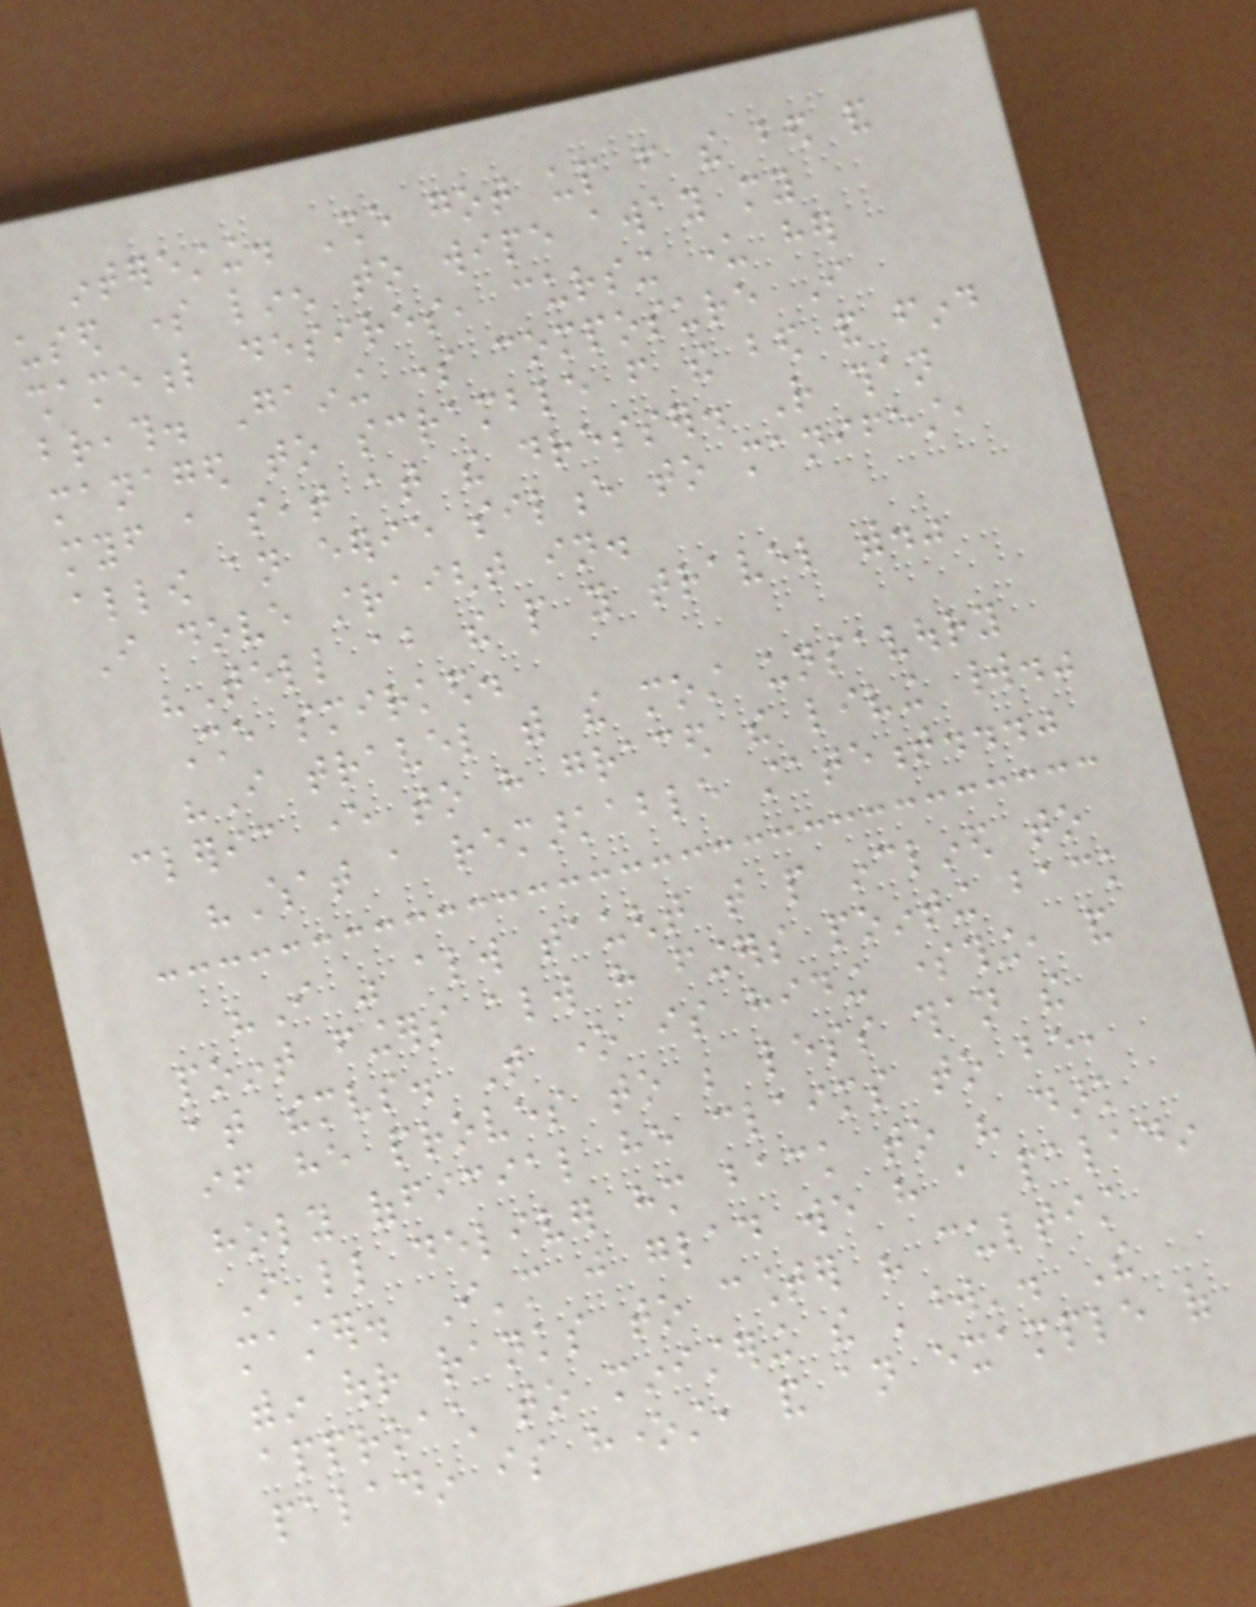interesting. She got up from the bed and
used some linen to wipe away my
shameful desires, cursing under her
breath. Gaining some composure I
managed to scramble from the bed and find
myself a seat at the dresser. Rather than
allow an eerie silence to manifest,
I dove straight in.
"Tell about the people you travel with."
She smirked.
"I travel with the most unsavoury
cleric ever to have graced the living world."
"What a remarkable statement..."
"I was always taught that people inclined to
point fingers always have fingers pointing back
at themselves. That one is hiding something, and
if he proves to be less than the
holy official he claims to be,
I'll deliver him back to his dark
master. I'm just glad we have a paladin
within our ranks to counter his cultist
approach to ministering the 'word'. The
paladin is honest, and an example of
